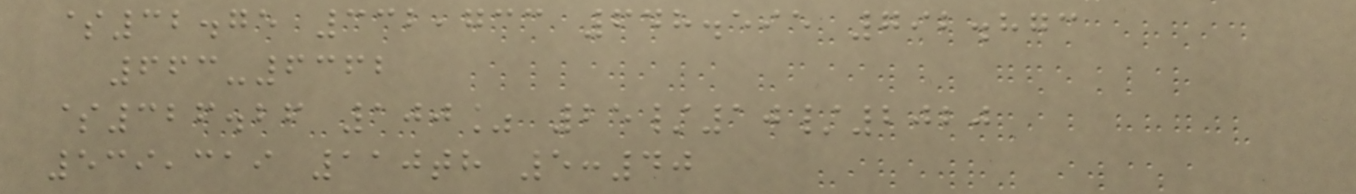$32.75 332,733 648.595 792.873
663-6362
$326.26 100% 25/10/2020
539,319 110th 5:40
